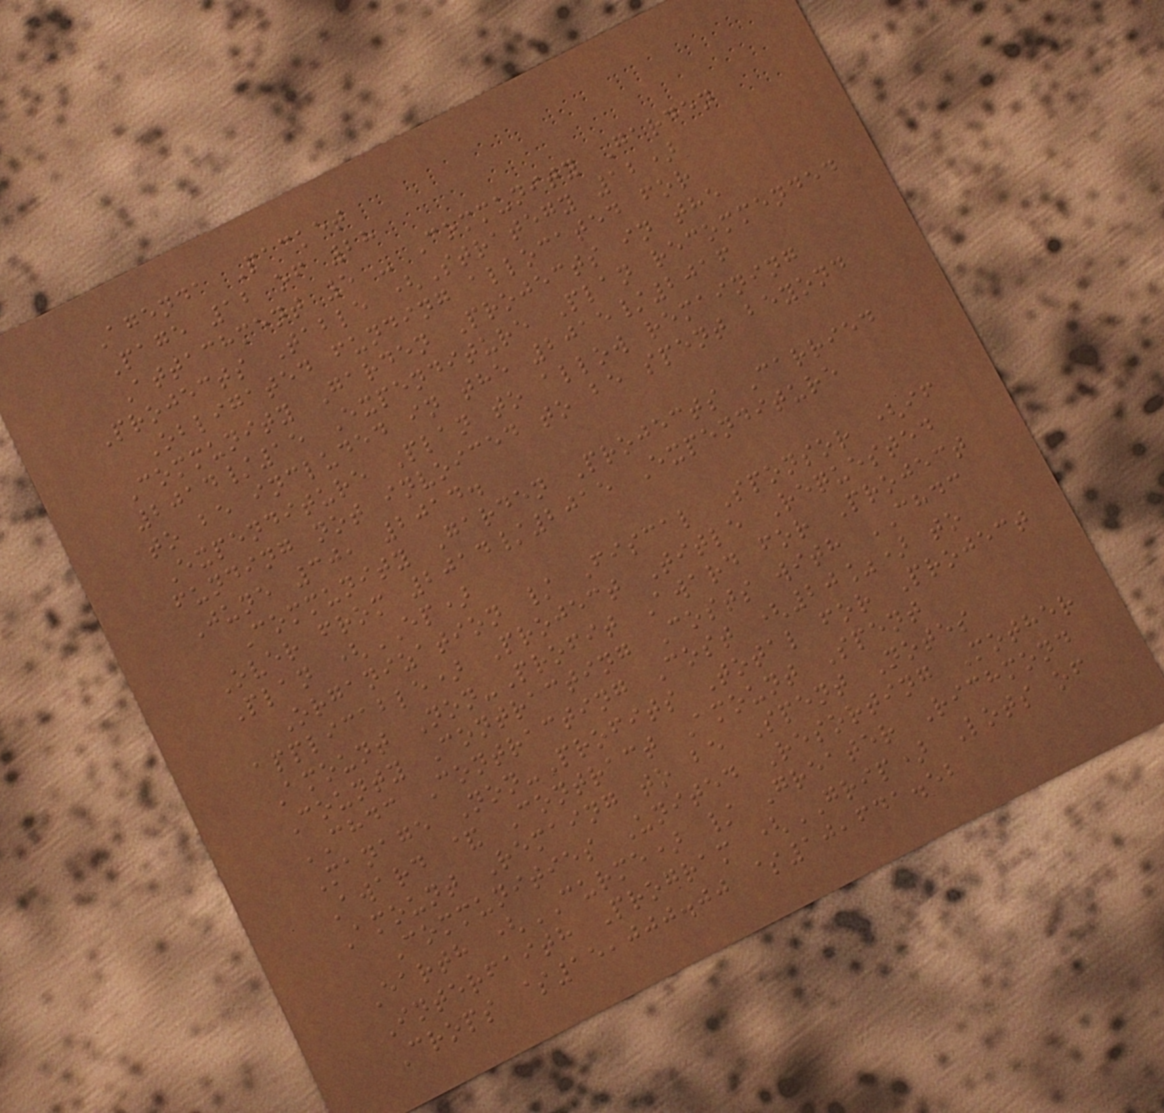Agenda Packet
Page 12 of 28
Attachment 5 - Community Garden
Projects Table (Strategy 12)
Obligated funding allocated for
Community Garden Projects in the
2014/15 Expenditure Plan recommended
to be included in the 2015/2016
Expenditure Plan to allow remaining
funding not invoiced to be spent beyond
June 30, 2014.
Community Garden Projects Carried
Over from 2014/2015 Expenditure
Plan (EP)
Organization / Fiscal Sponsor (if
applicable) Project Title Requested
Amount Non-Profit Award for Project
County Contracting Costs with CHDC
CHDC Contracting Cost (20%) to
Manage Non-Profits Total for Project
Award & Contract Amount Spent
Amount Remaing to be Spent Notes
Communities United Resorting Mother
Earth (CURME) / Greater Richmond
Interfaith Program (GRIP) Lots of
Crops $15,000.00 $10,641.52
